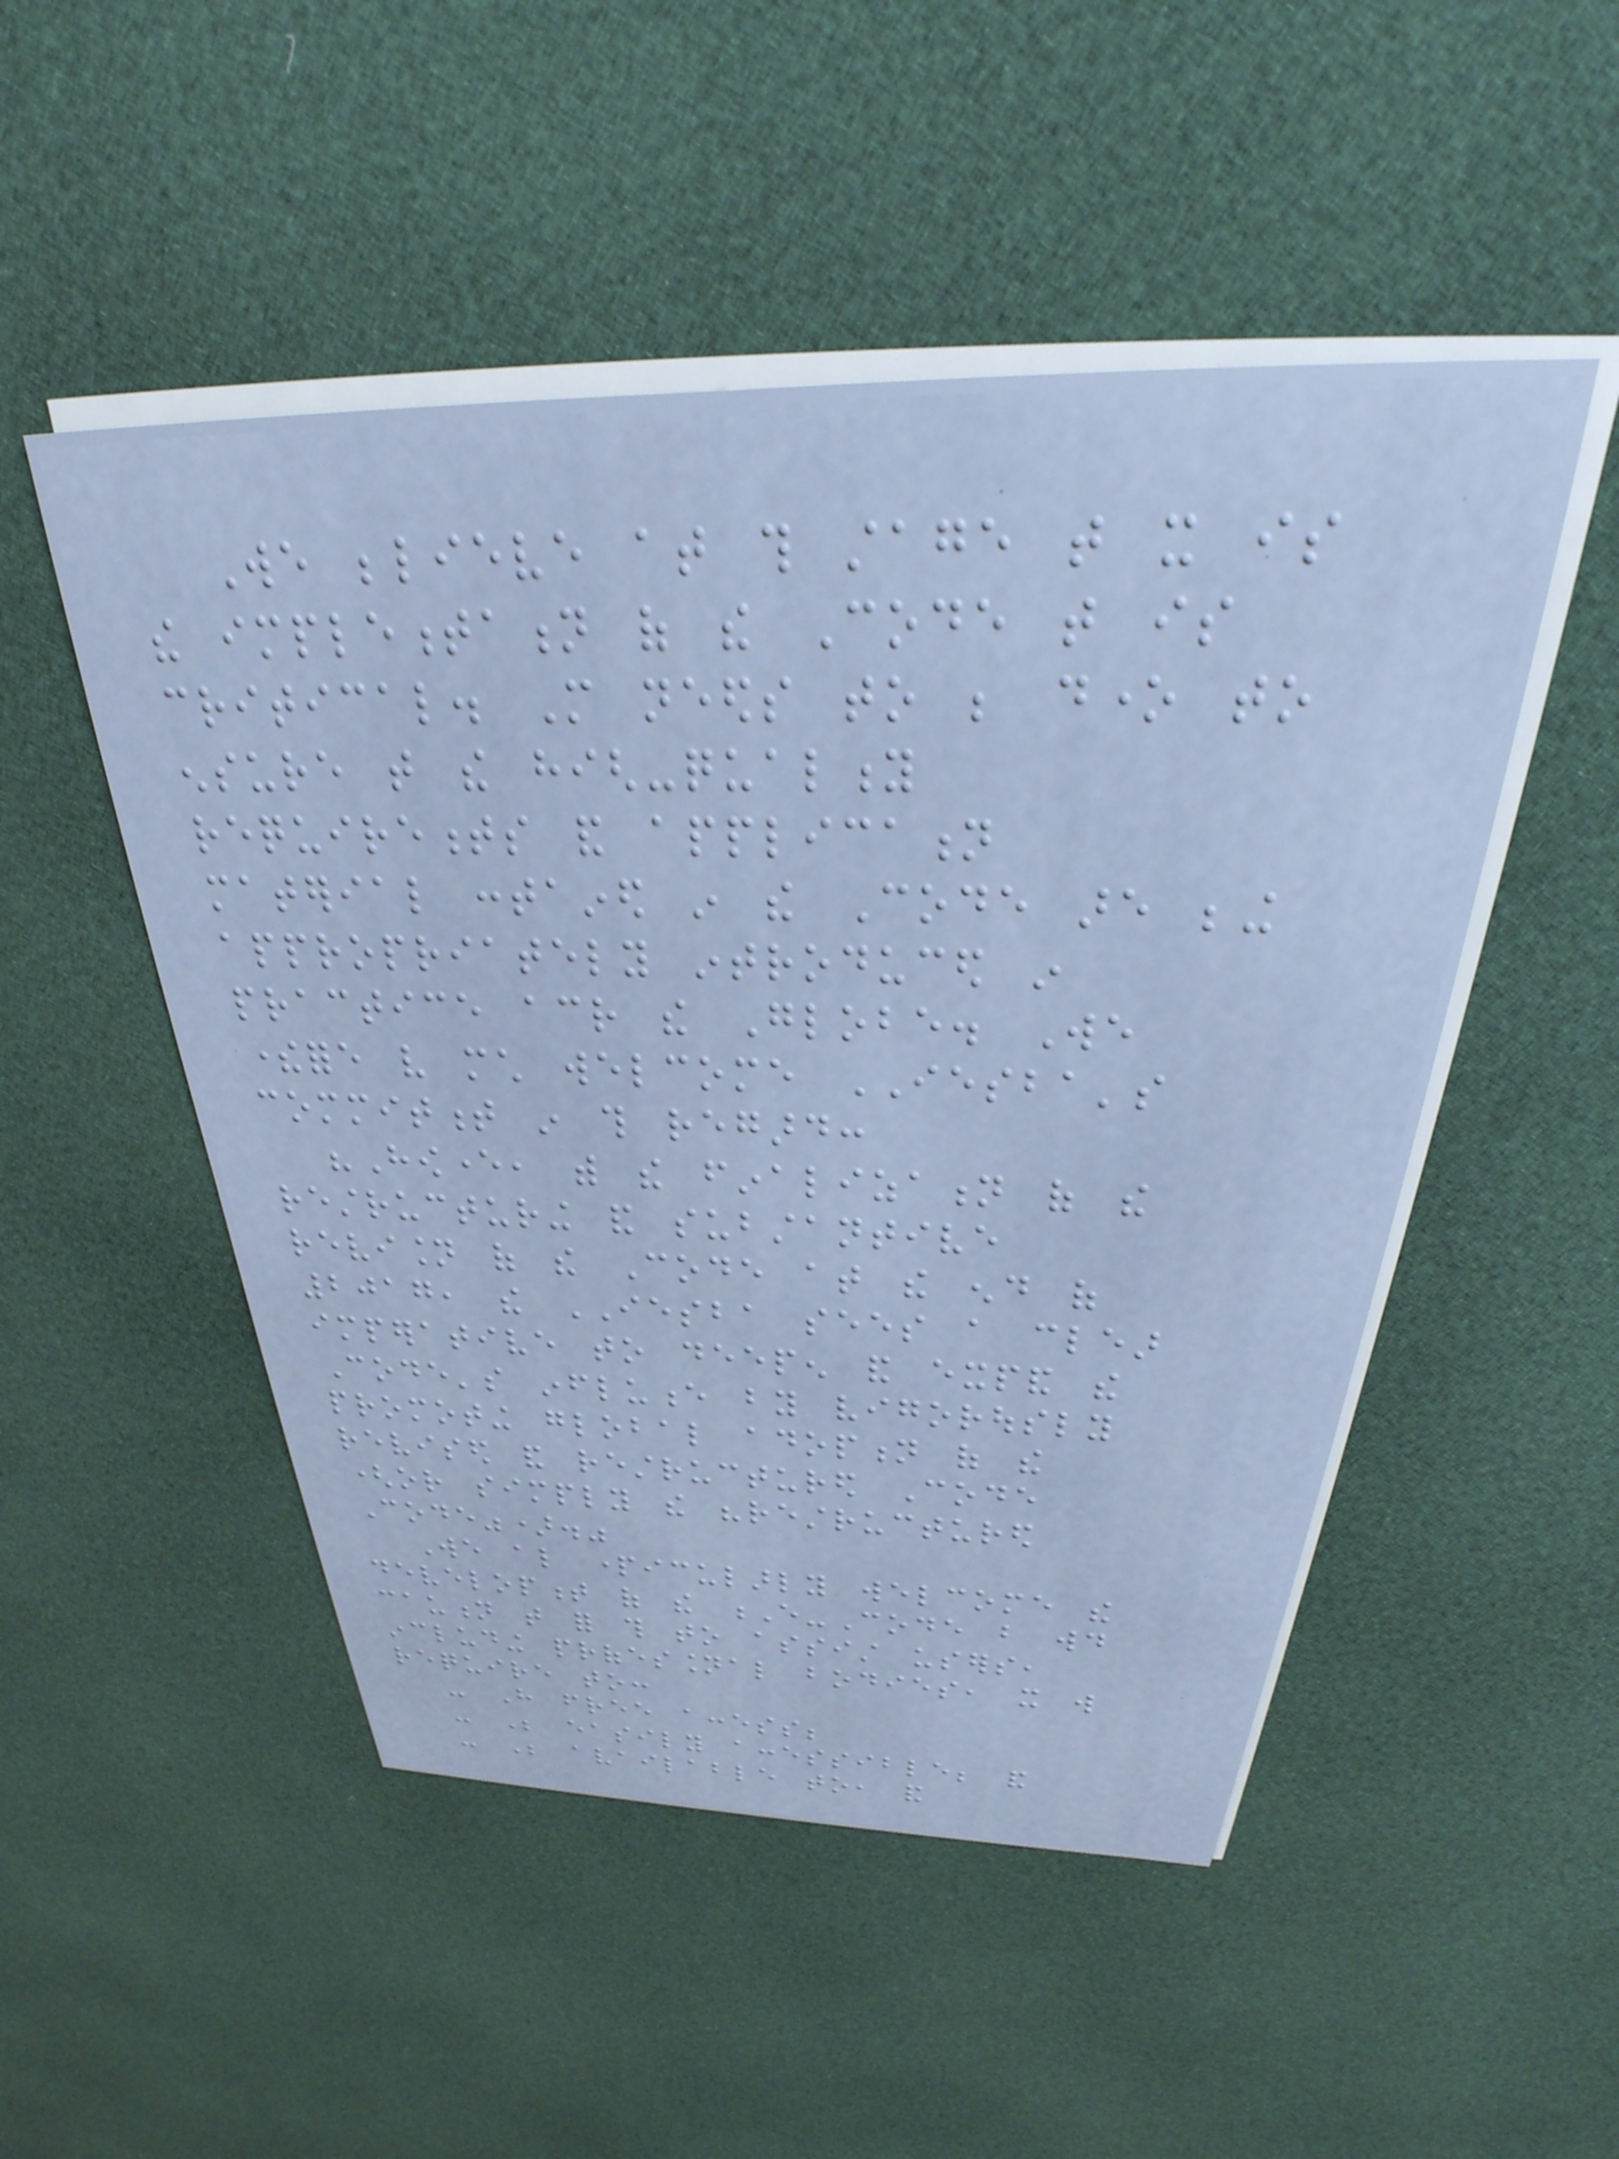We believe at this stage that it is
the implementation of the Code that is
critical. More needs to be done to
ensure that the high-quality
requirements and application
material contained in the Code are being
appropriately introduced in
practice across the Globe. We
therefore very much welcome IESBA's
commitment in this regard:
"However, with the finalization of the
restructuring and substantive
revision of the Code at the end of
2017, the IESBA sees a clear
imperative to deepen and expand the
Code's influence by vigorously
promoting global adoption of the
revised and restructured Code
(or simply the "restructured
Code")."
We also particularly welcome the
development of the E-Code but would
caution that for this to assist users,
including professional bodies, it will
require to:
- Have free access;
- Be easily accessible; and
- Be available to, and
